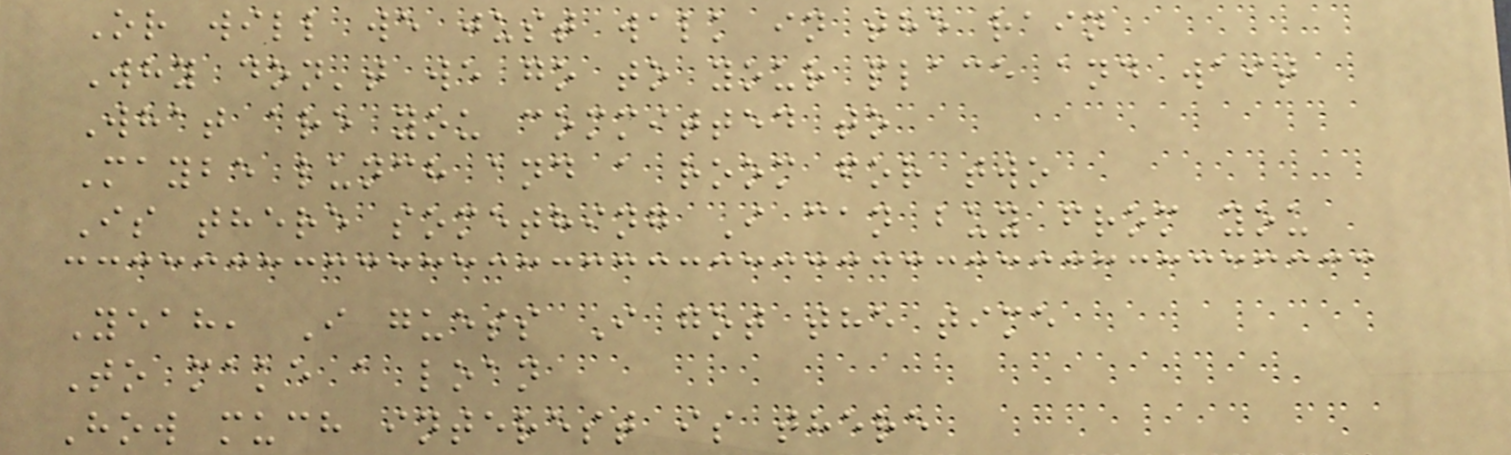Or will we just walk in the rain
Why don't we go to your place and wait
What are you committed to
Maybe lunch and a room for two
Is there something I can buy from you
Yeah, I guess I got the time
To make a loan
How much interest is there
